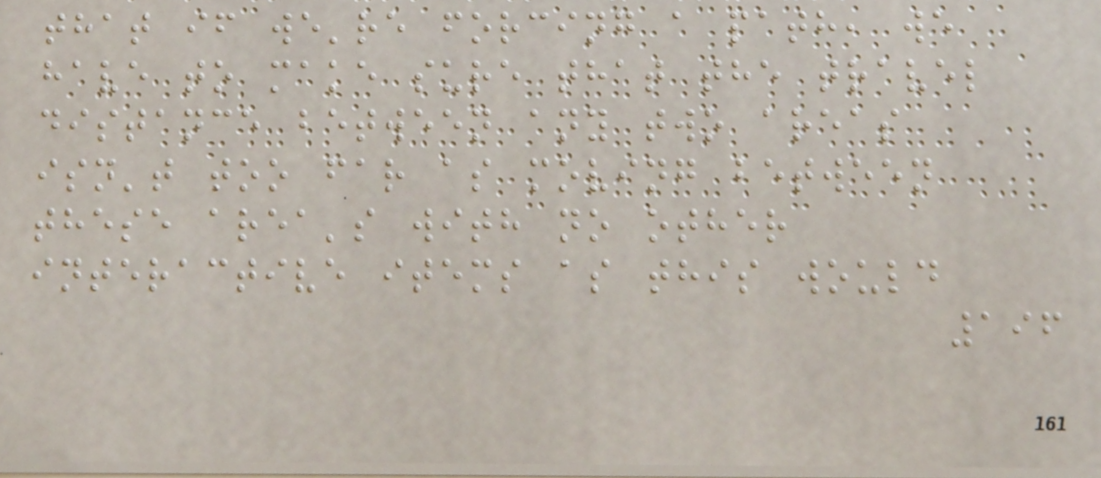that if we're forcing a path, we
have to make sure that the travel
distance between any two areas
isn't too far as moving between
these area's with no other
interactive items as this would
196
